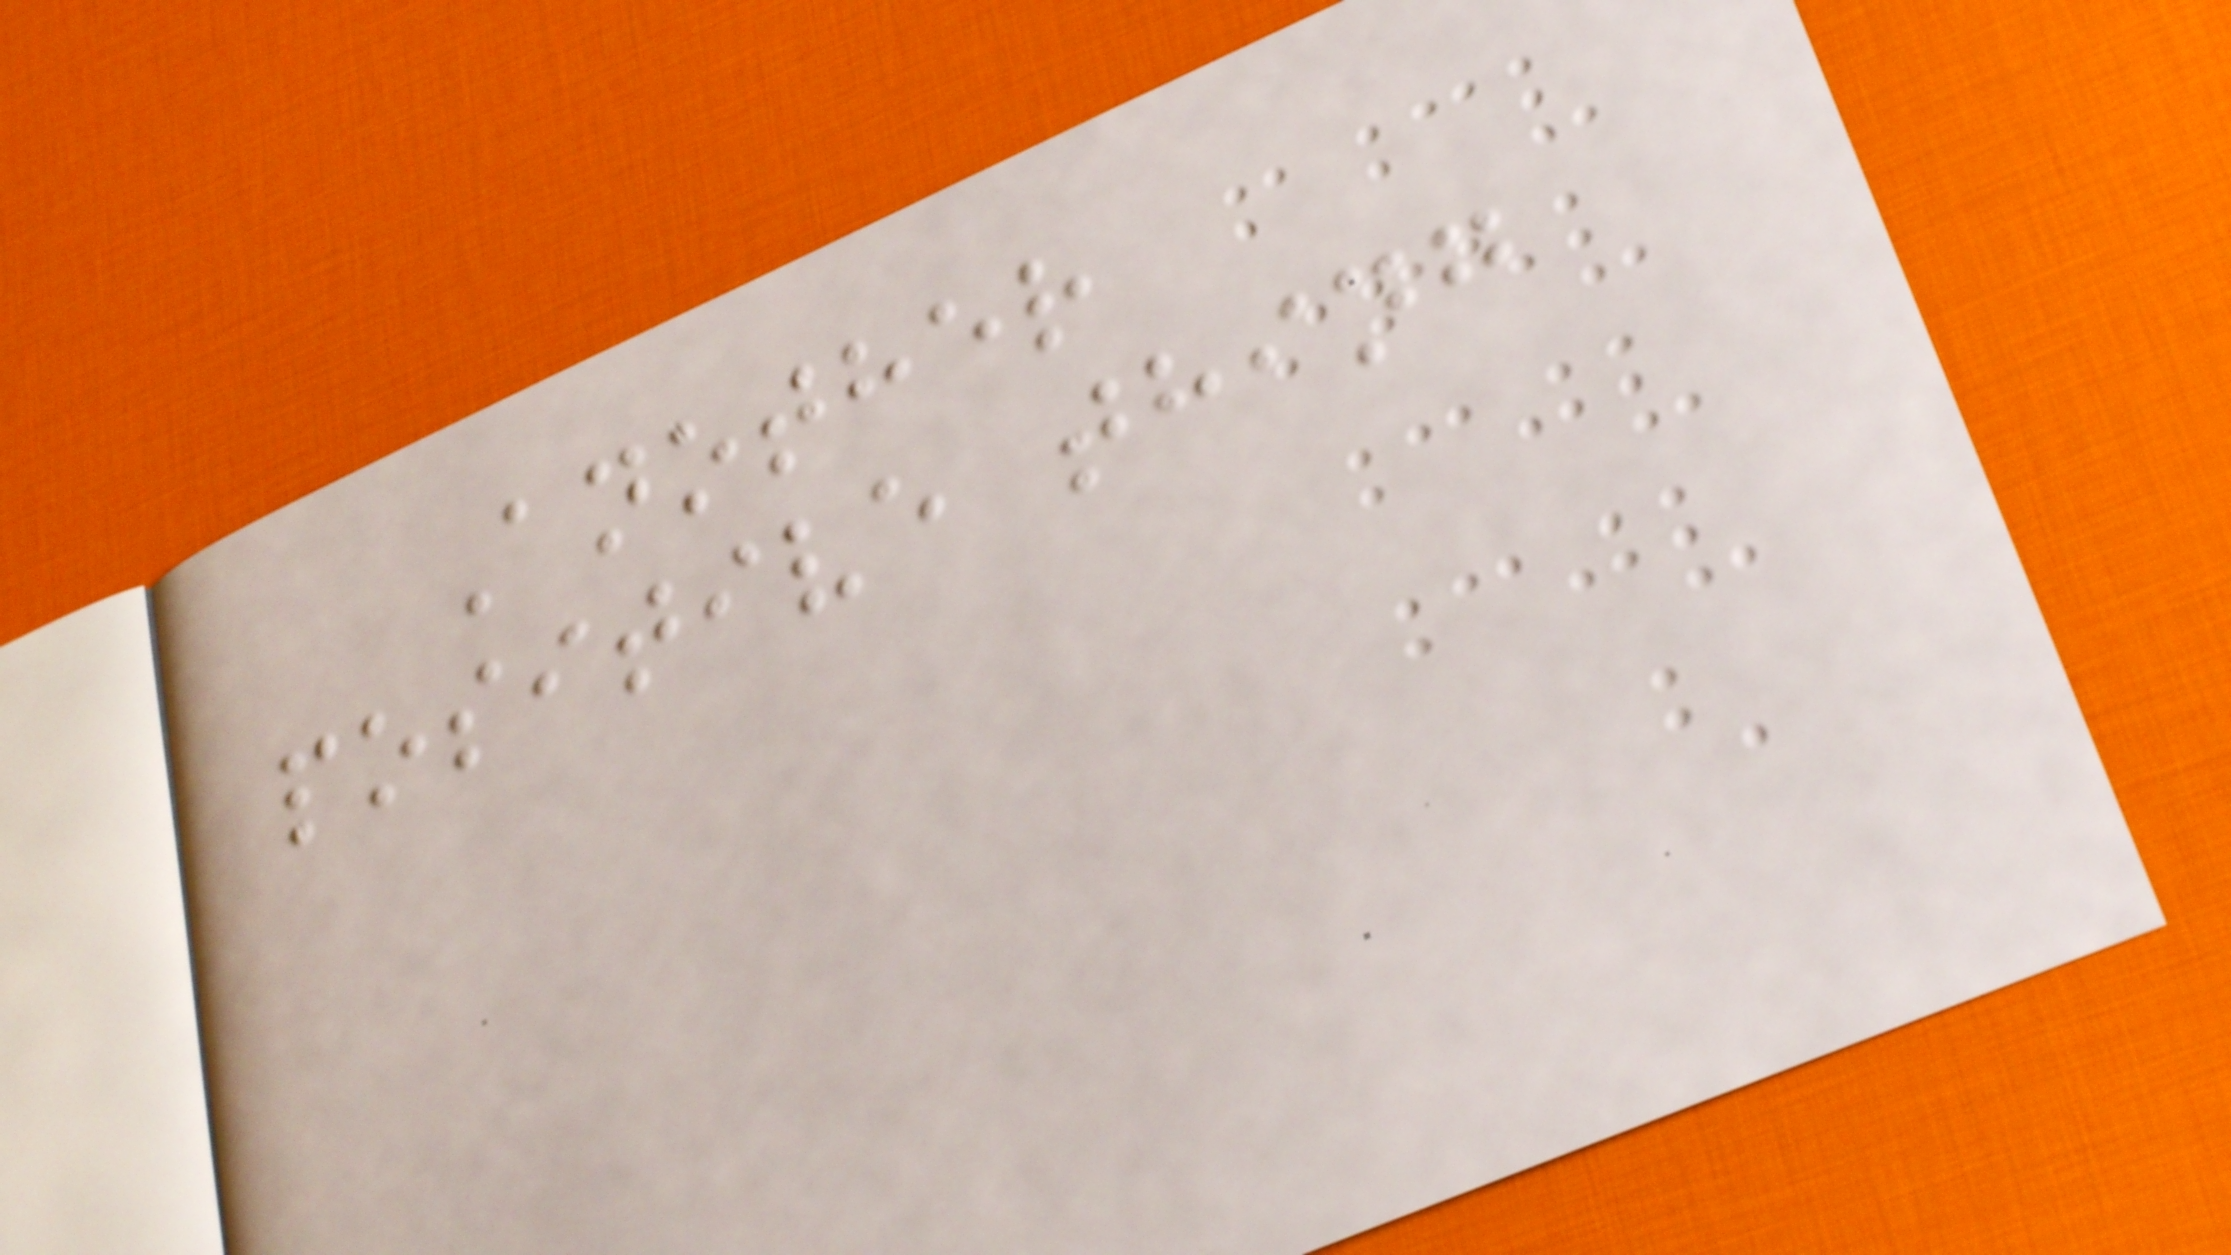Another
positive thing
